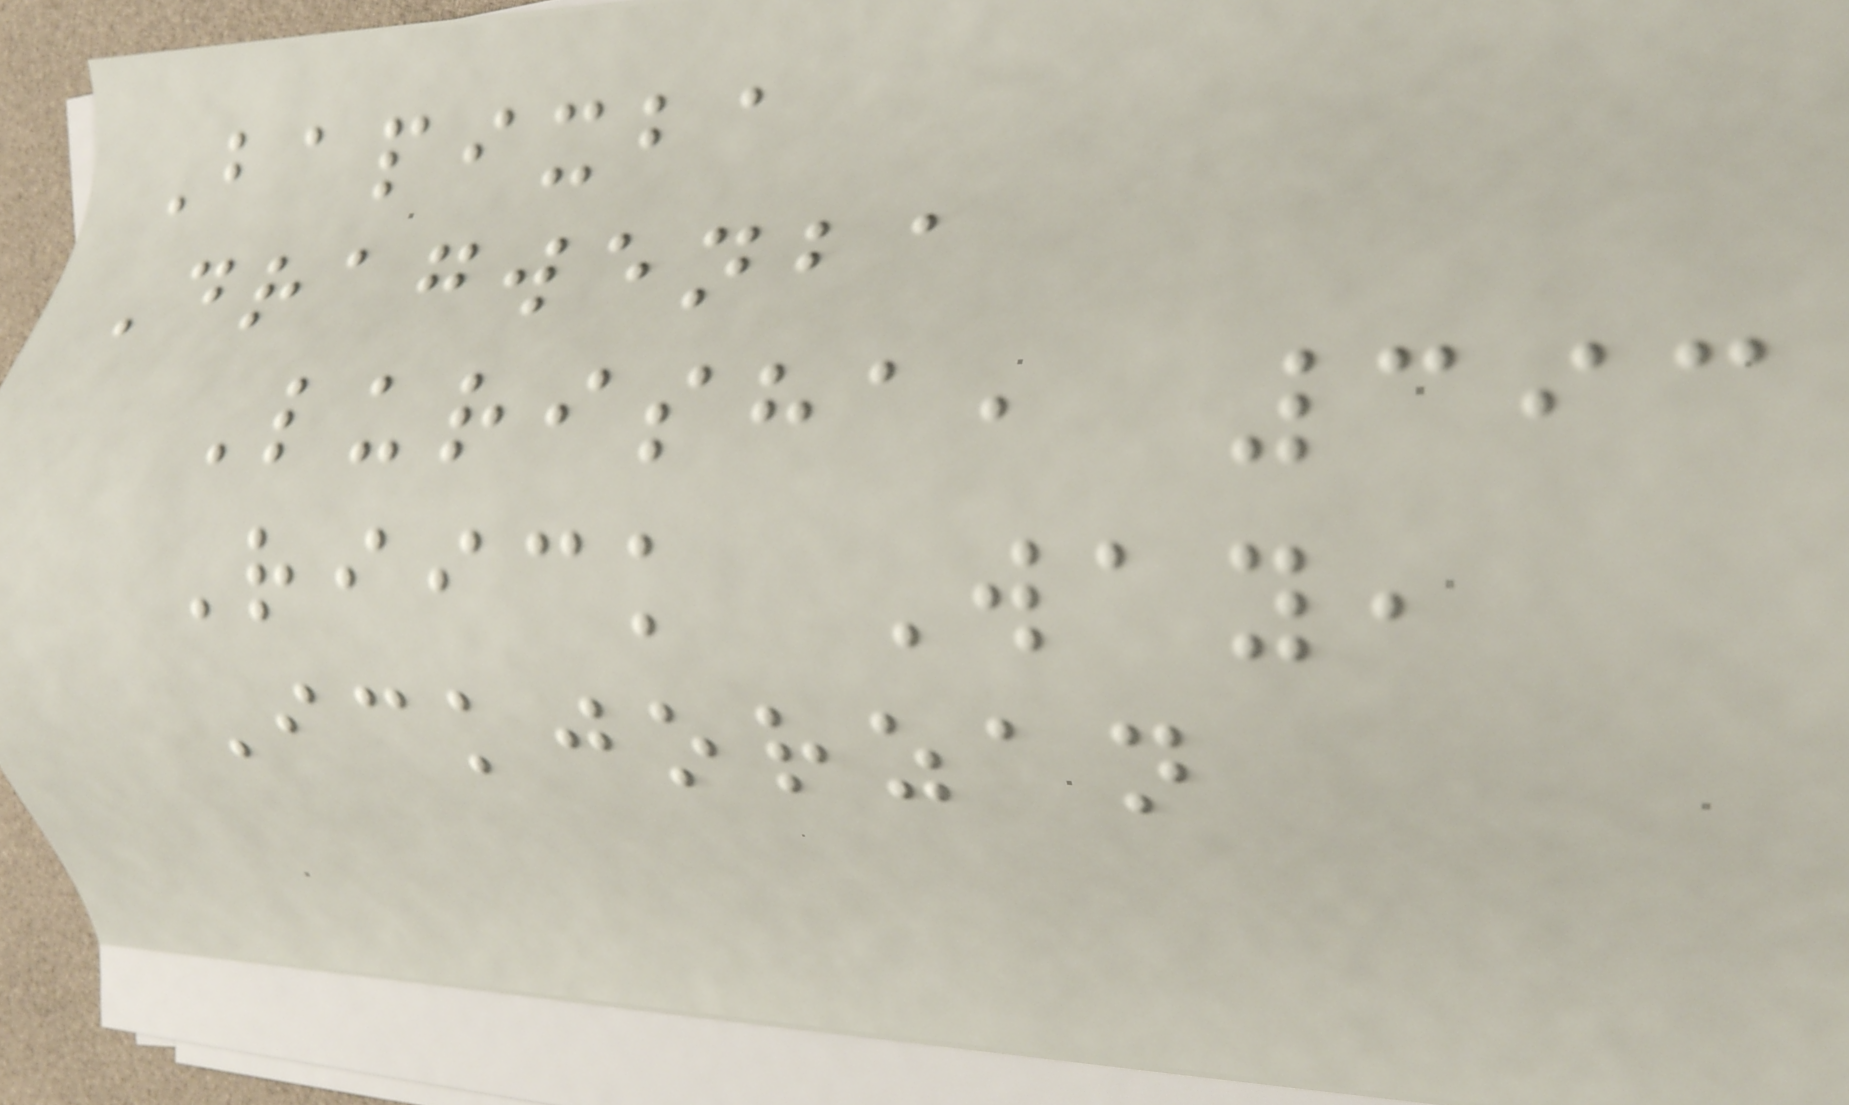Bapixba
Dragwenba
Lurisha, 393
Riick Way,
Ickjorzan
